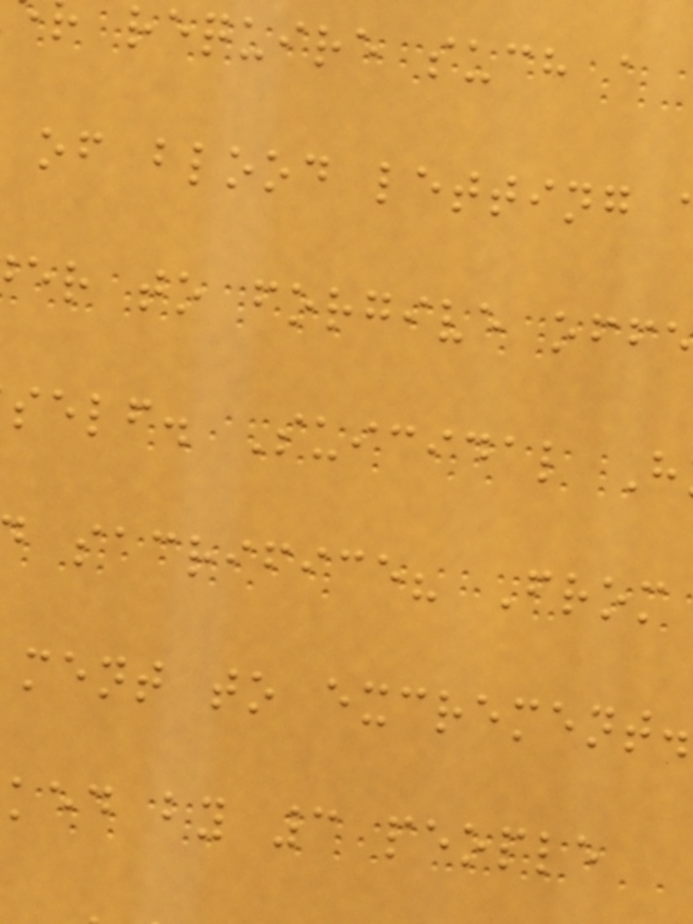require such a
of blood letting
er to forgive offe
self. Suicidal H
sacrifice? From
ment to excrement.
ked by 3 people
